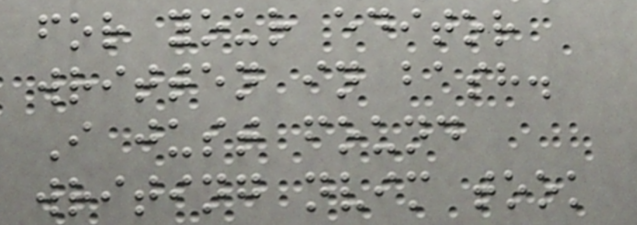for your editor
written in bash.
I just found
writing nvim took
